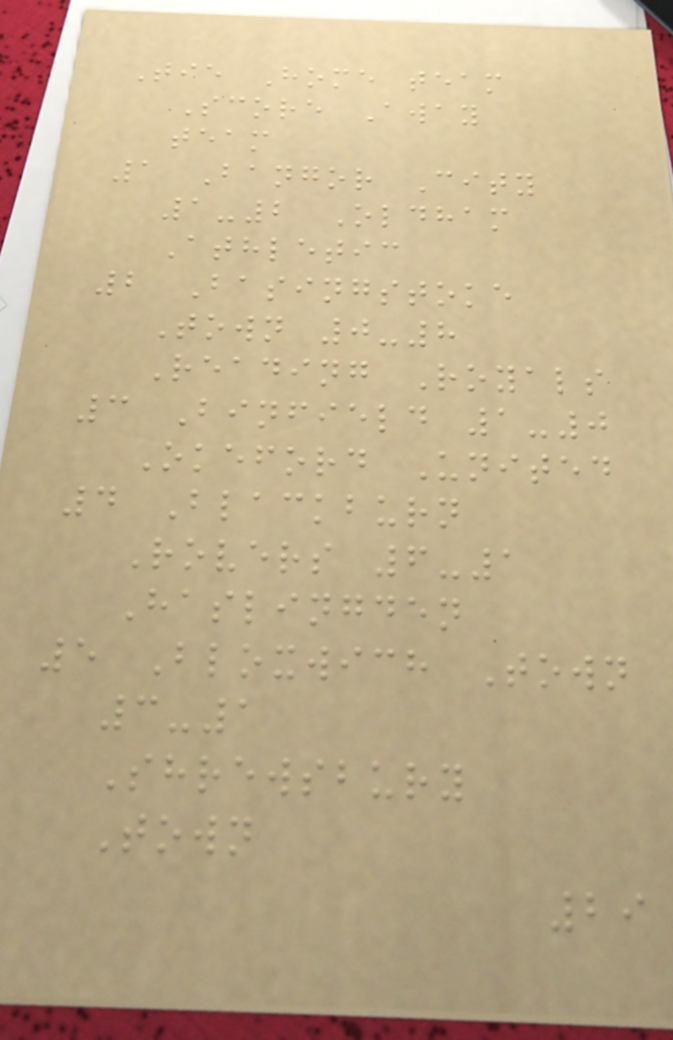Tie Home team
Score Away
team
1 Bangor City
1-2 Oldham
Athletic
2 Basingstoke
Town 0-8
Reading Royals
3 Binfield 1-0
Okeford United
4 Blackburn
Rovers 6-1
Haslingden
5 Bloxwich Town
3-1
Shrewsbury
Town
29
